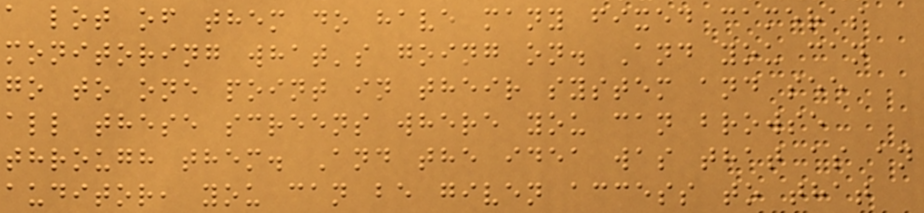a lot of them do have many fixed cameras
monitoring what's going on. And you can
go to one point in their system and see
all these screens where you can browse
through them. And the idea was that as an
auditor, you can be given access to that
